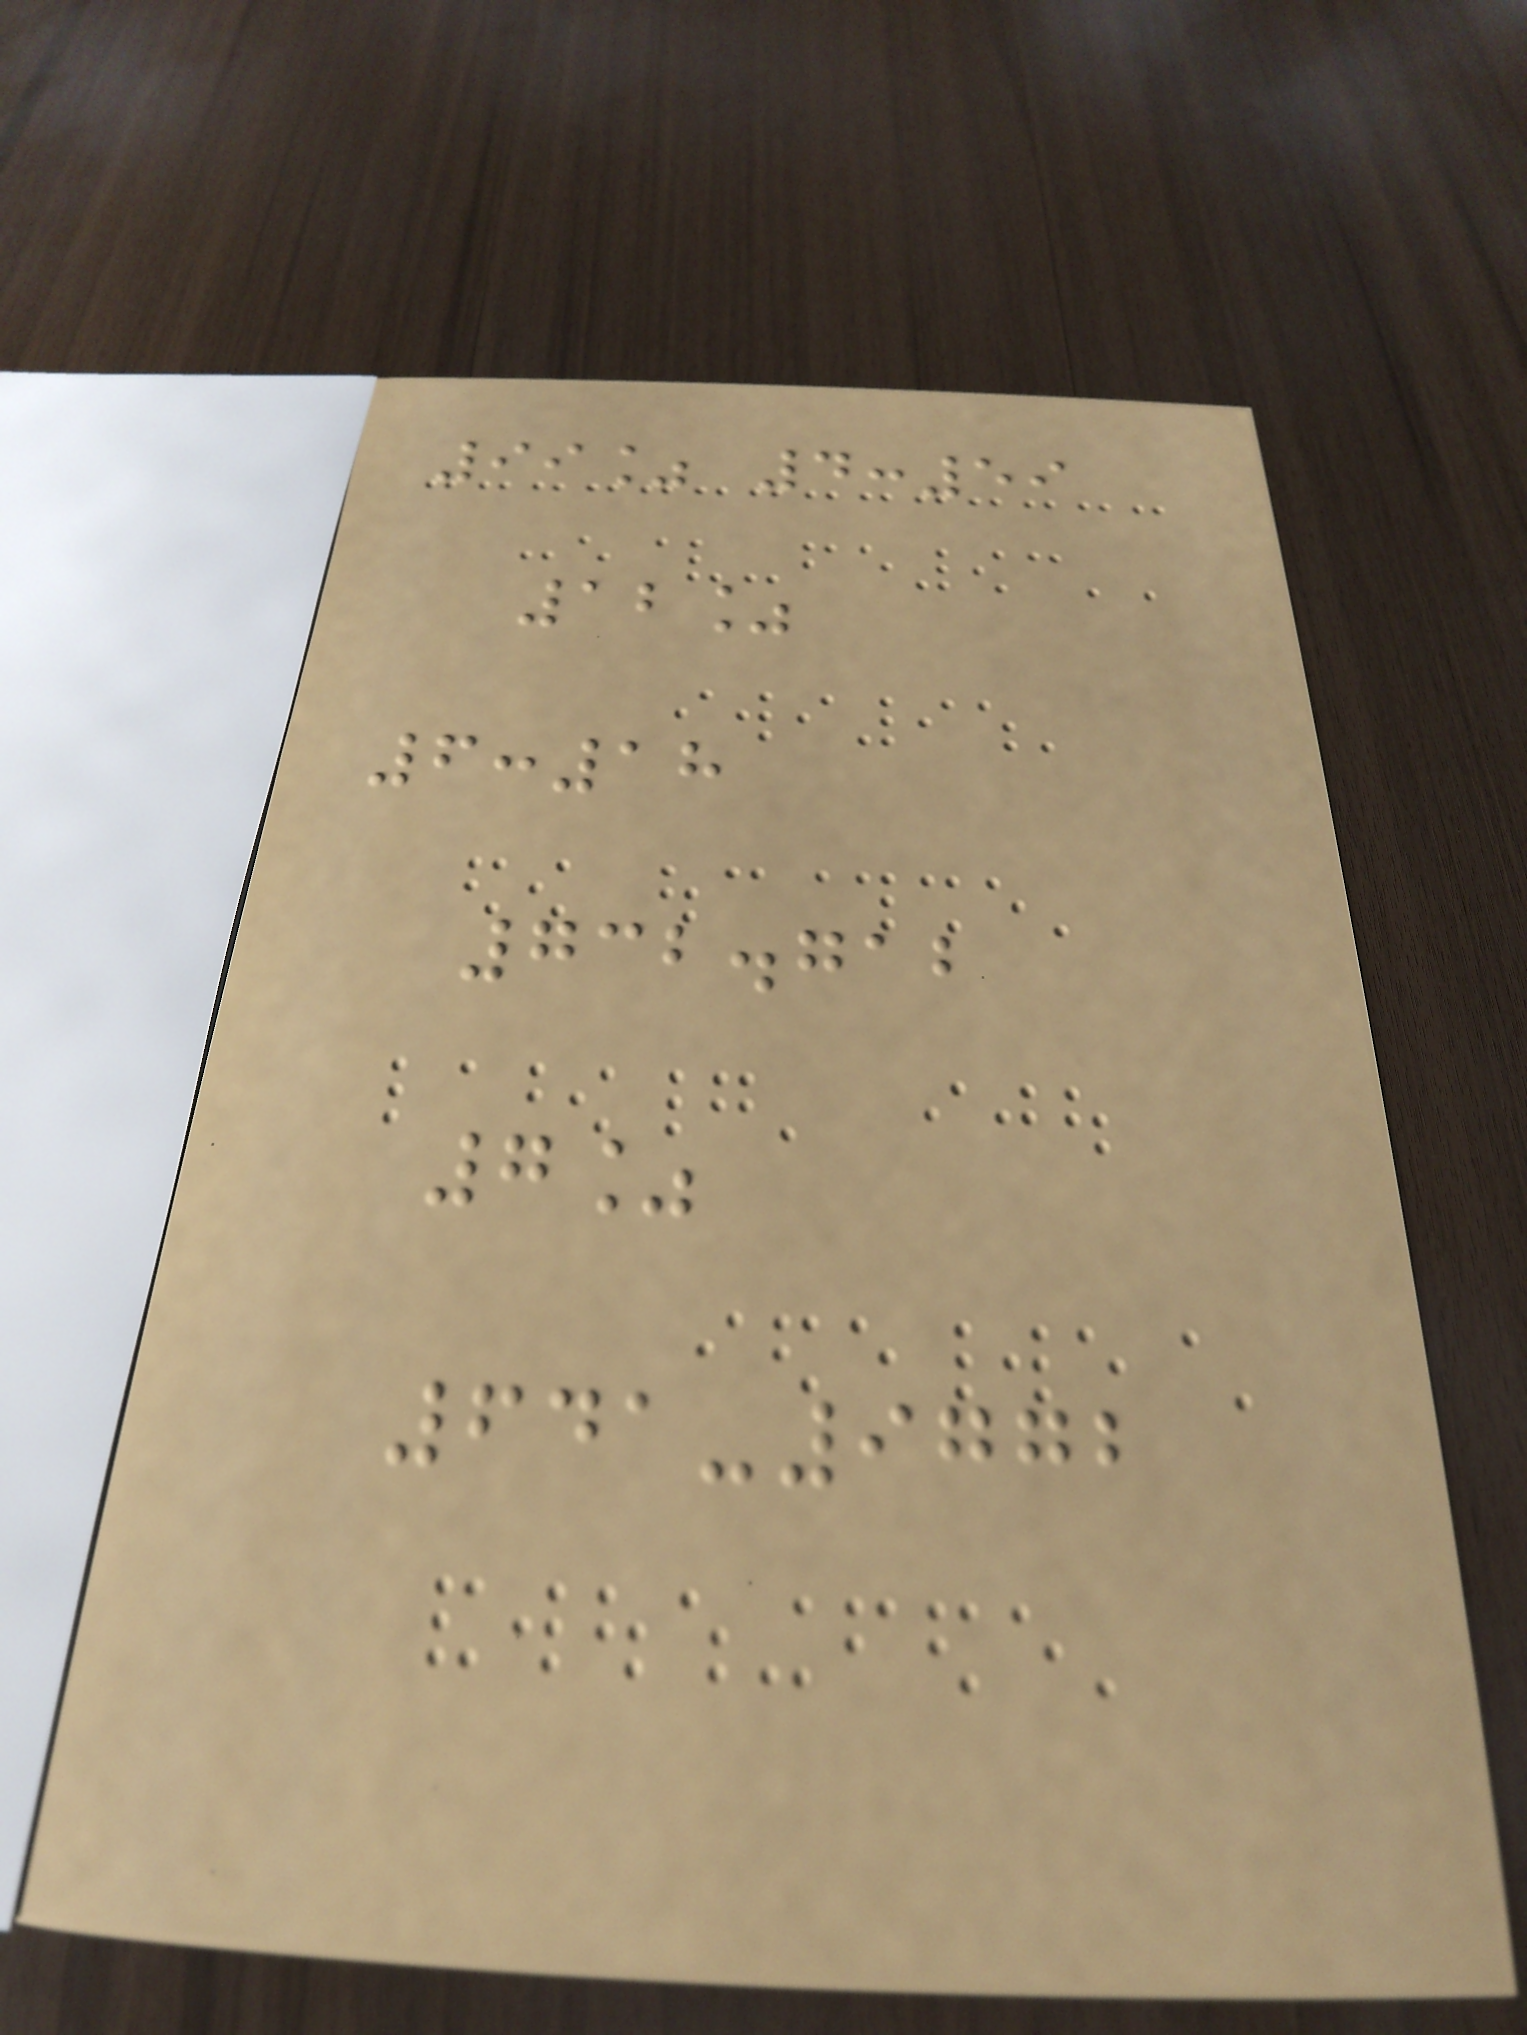99% 4:59
12%
6:18
732.712
7%
641-9772
